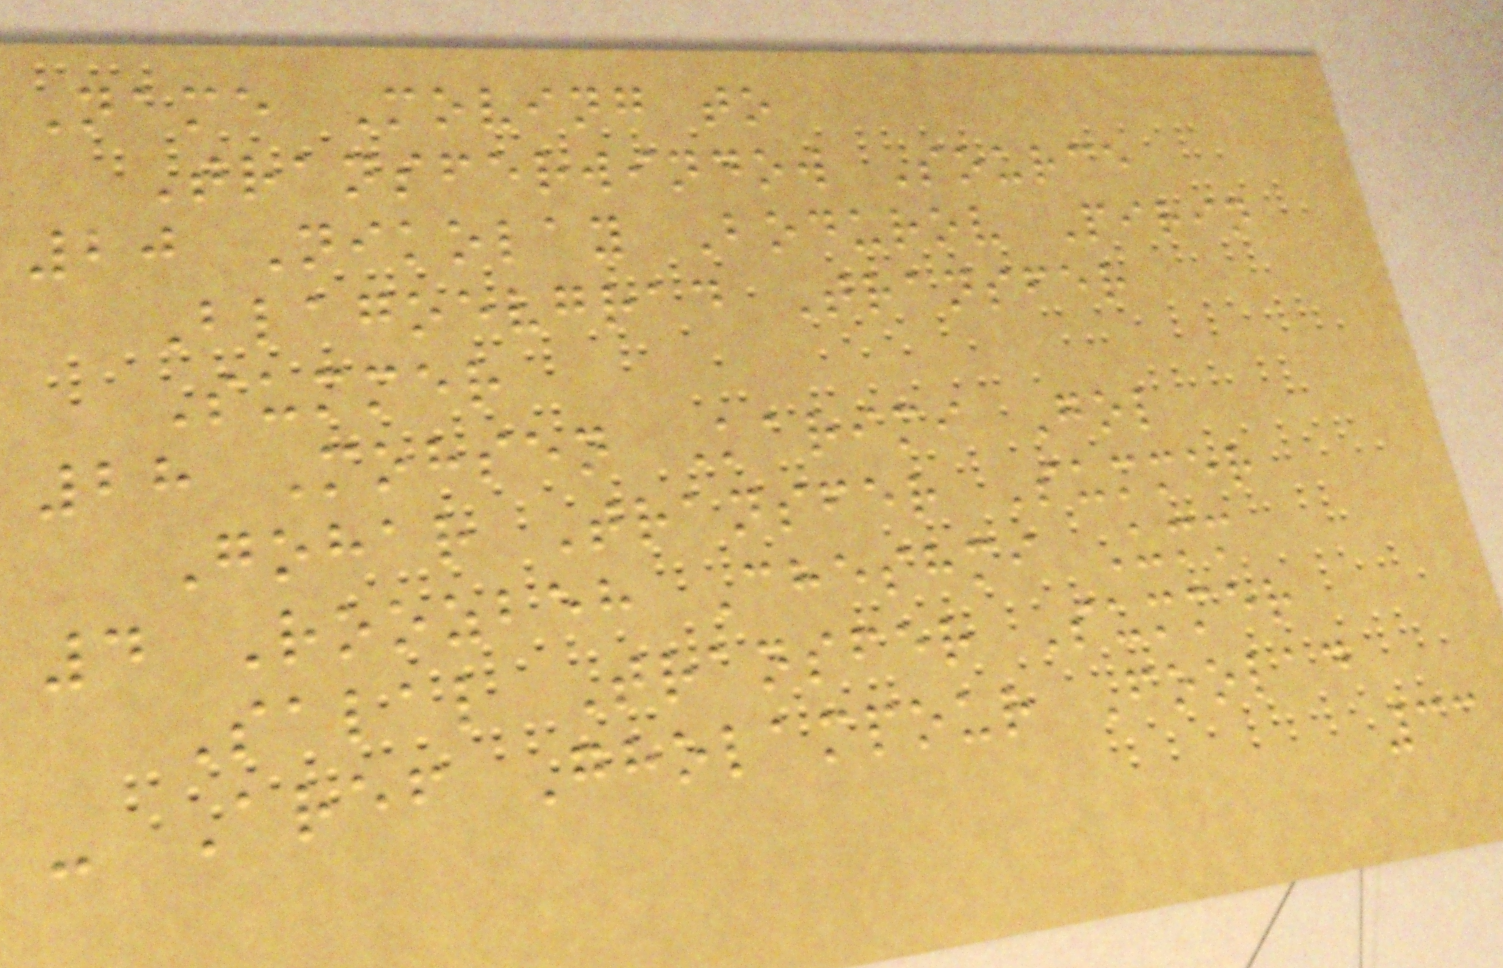Name Moving to
Transferwindow Source
20 Nikolay Bodurov Pirin
Blagoevgrad Transfer
Summer
28 Mohsen Karimi Gol
Gohar Transfer Summer
4 Roozbeh Cheshmi Umm
Salal Transfer Summer
- Aref Gholampour Foolad
33
